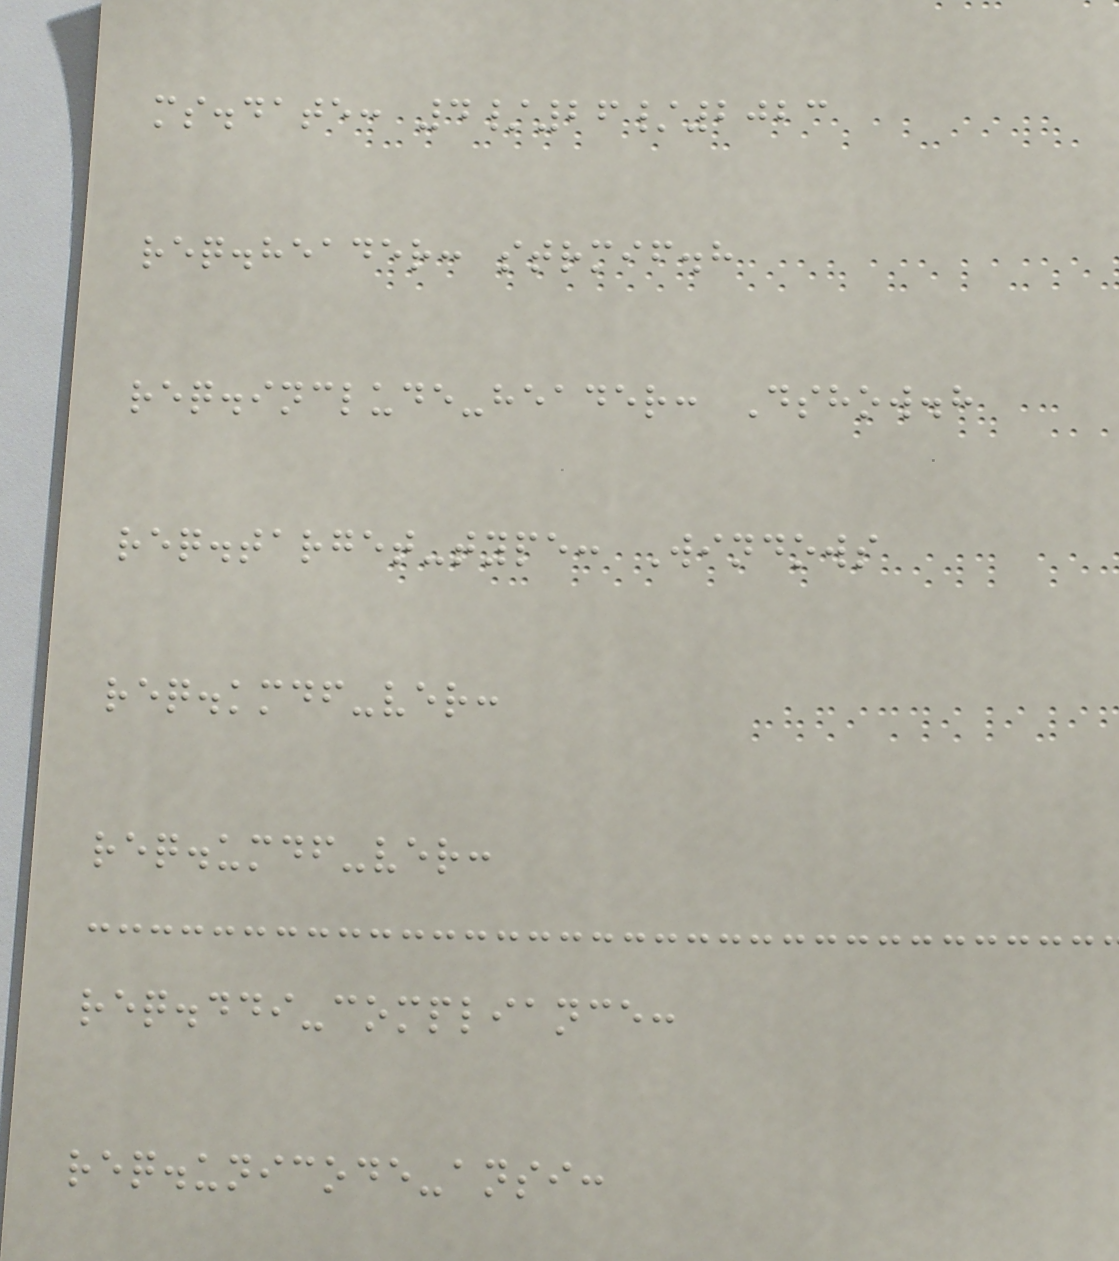ms.date: 4/26/2023
req.header: strmif.h
req.include-header: Dshow.h
req.target-type: Windows
req.kmdf-ver:
req.umdf-ver:
req.ddi-compliance:
req.unicode-ansi:
